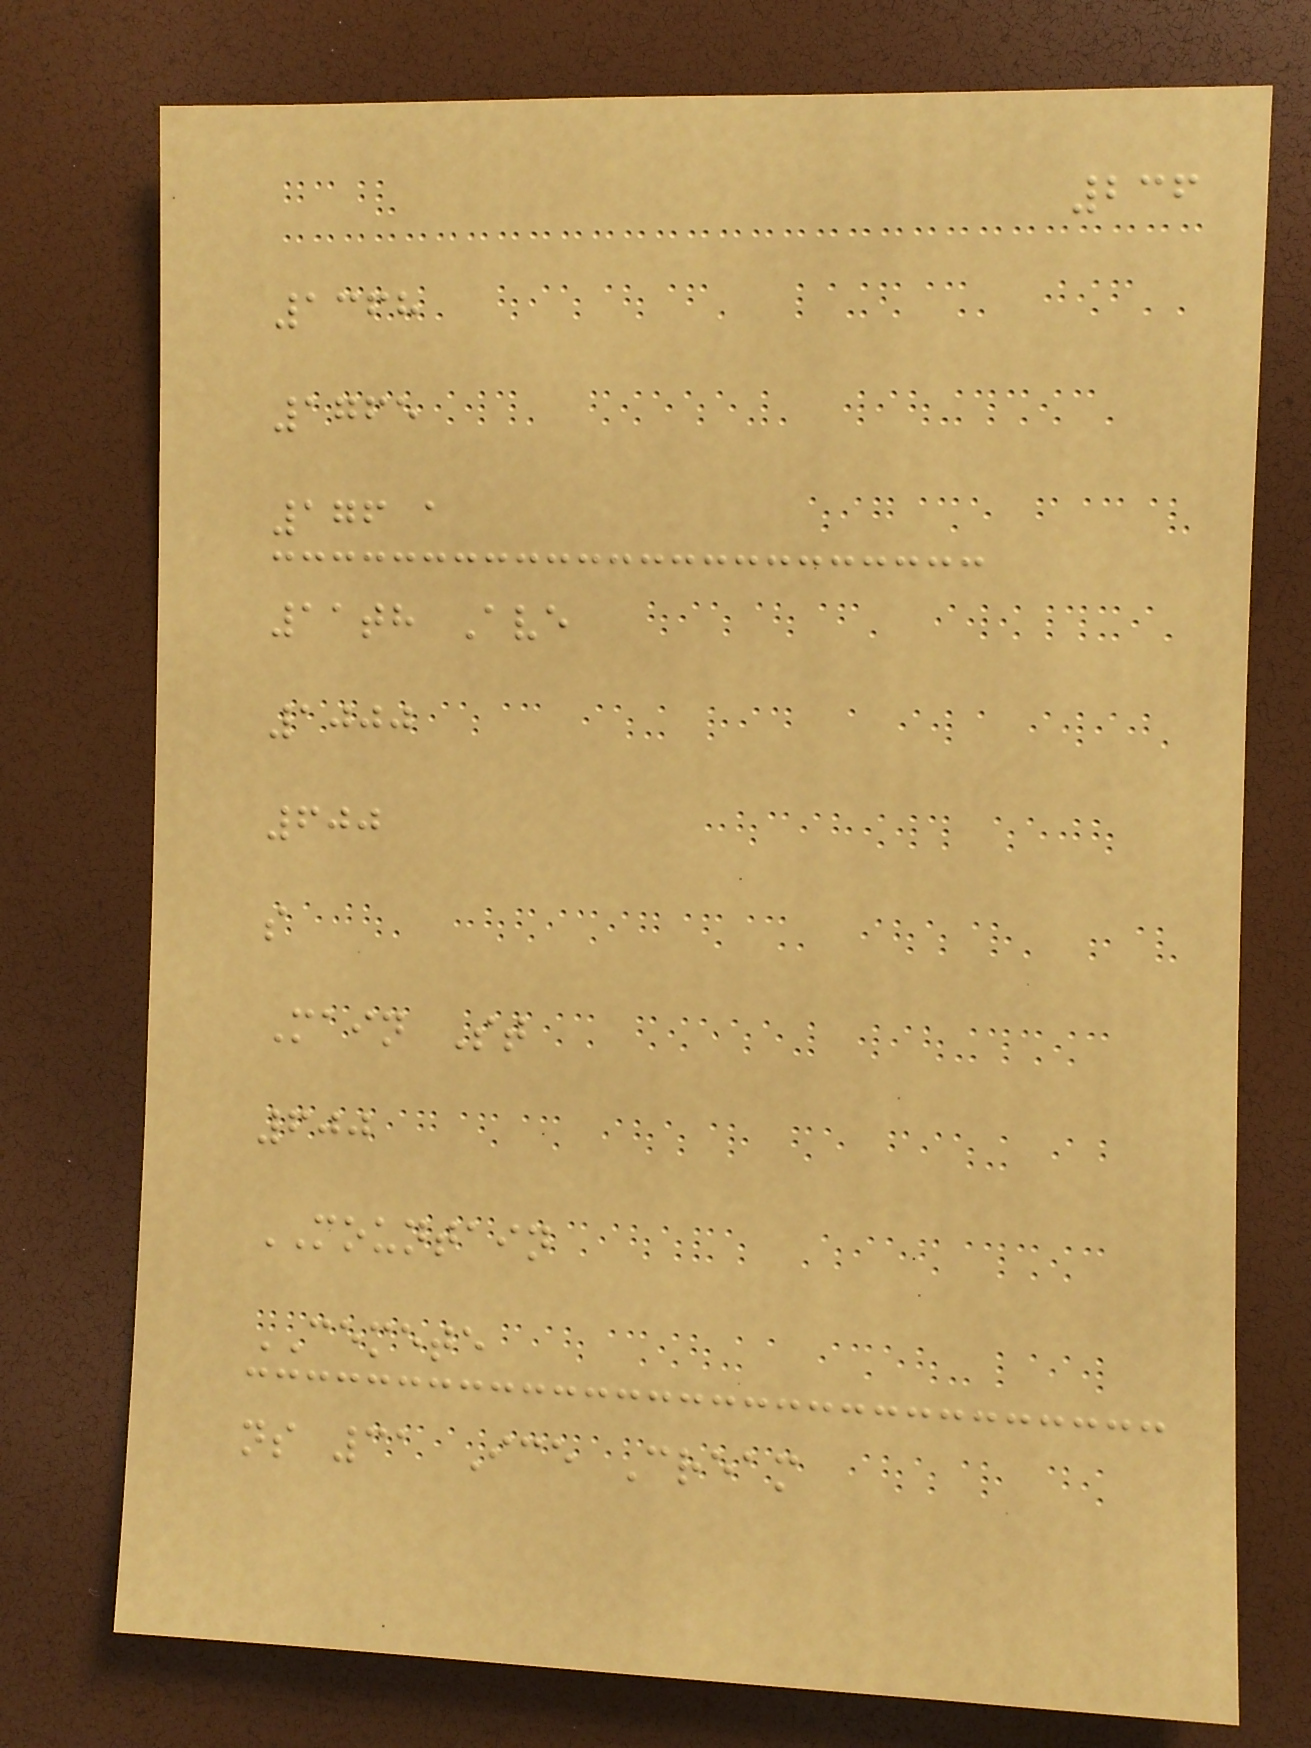236
1368
1765
176 a
11th Ave
1000
600
s
Main St
600
MOUNTAIN
CEMETE
ns 31 Ice Cream
